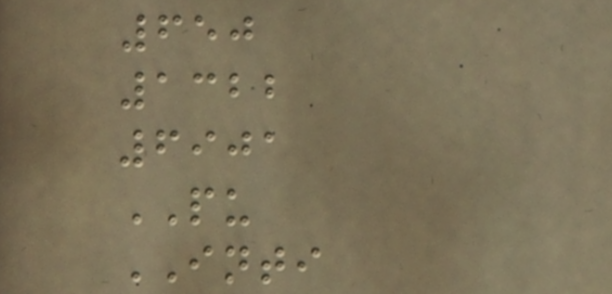650
1322
6901
PU
INTI
